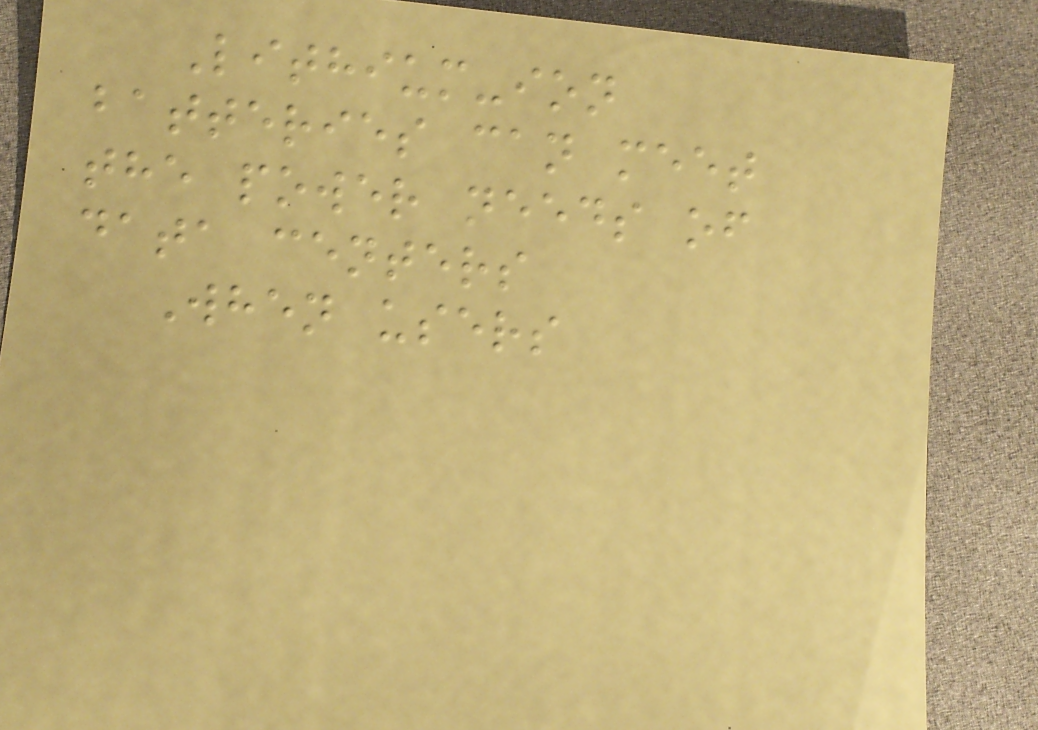Lithium-ion
batteries can meet
the power needs of
data centers
When users
